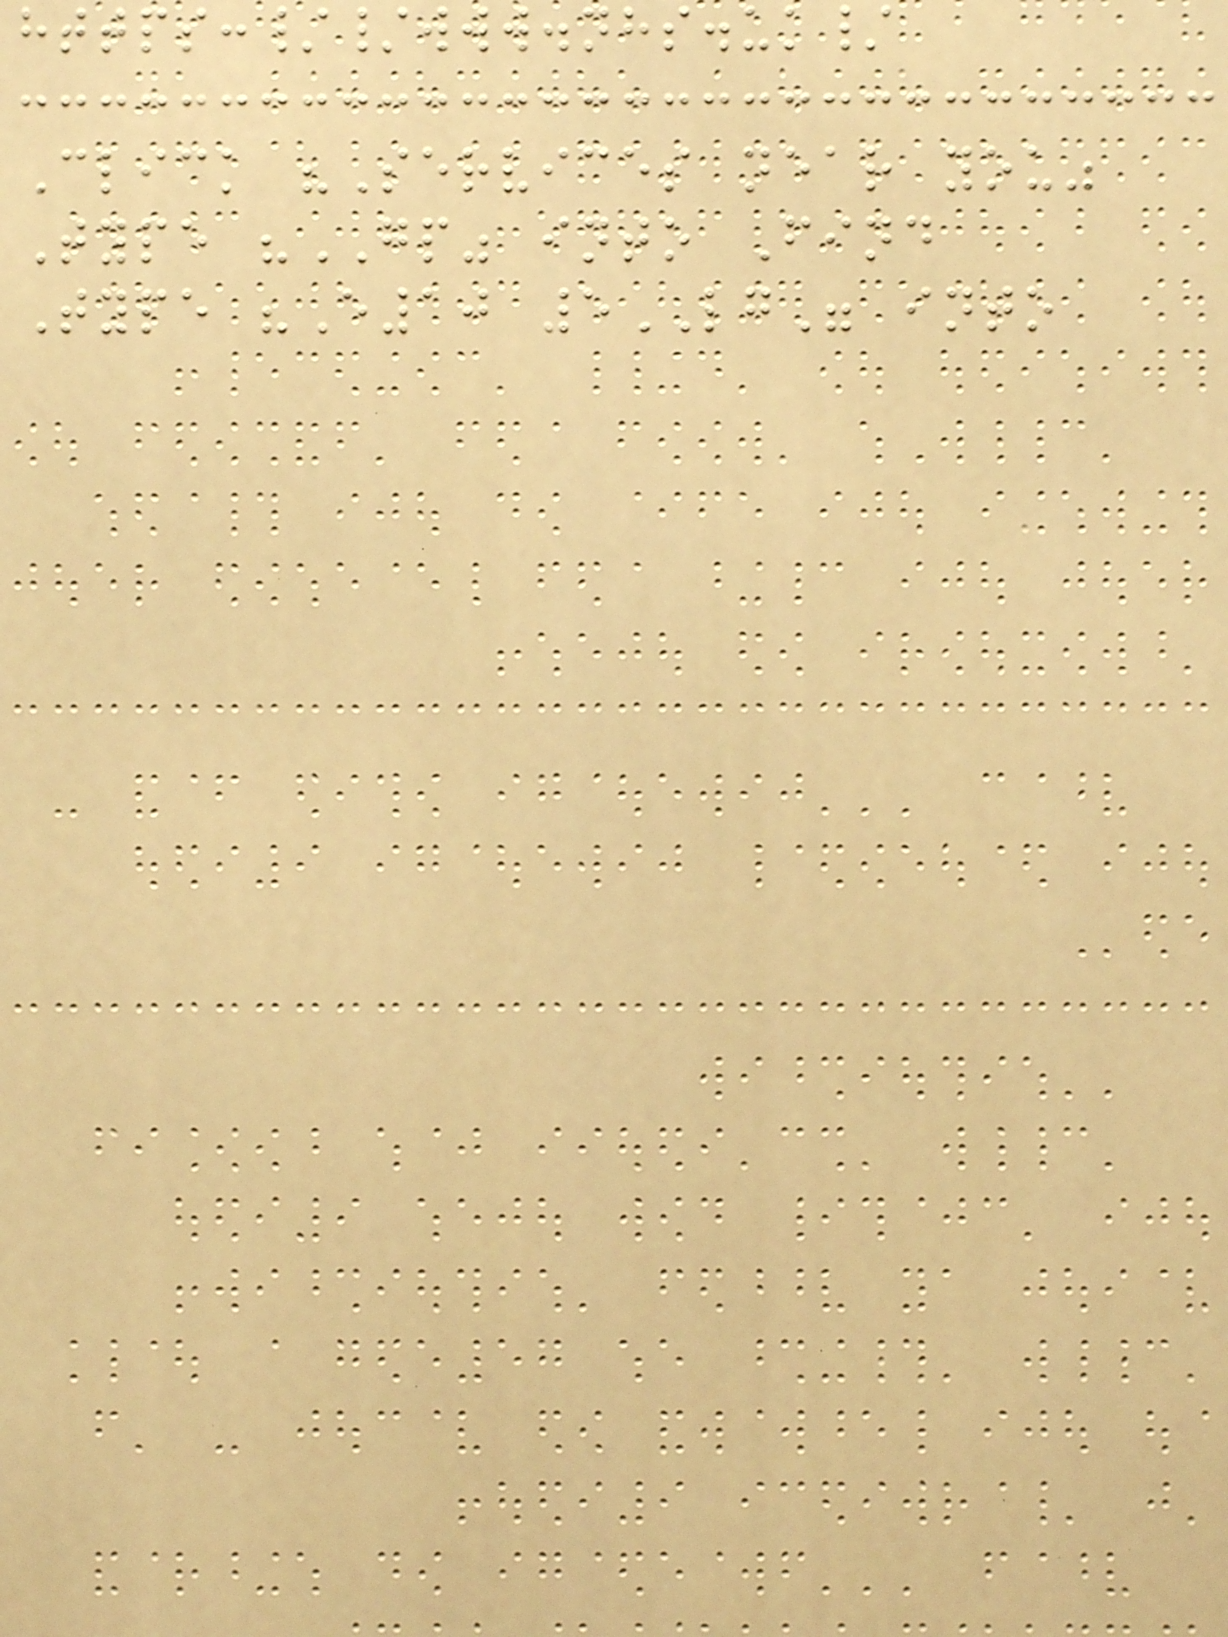https://www.nhs.uk/
Click "Services near you"
Type "GP" into Find
Type "E10 5LG" into
